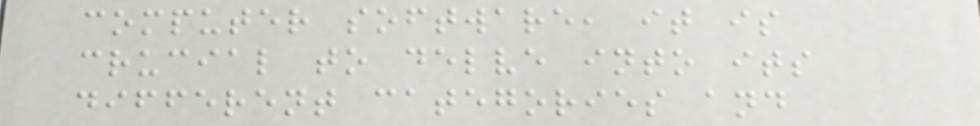computer software, it is
crucial to delve into its
different categories and
